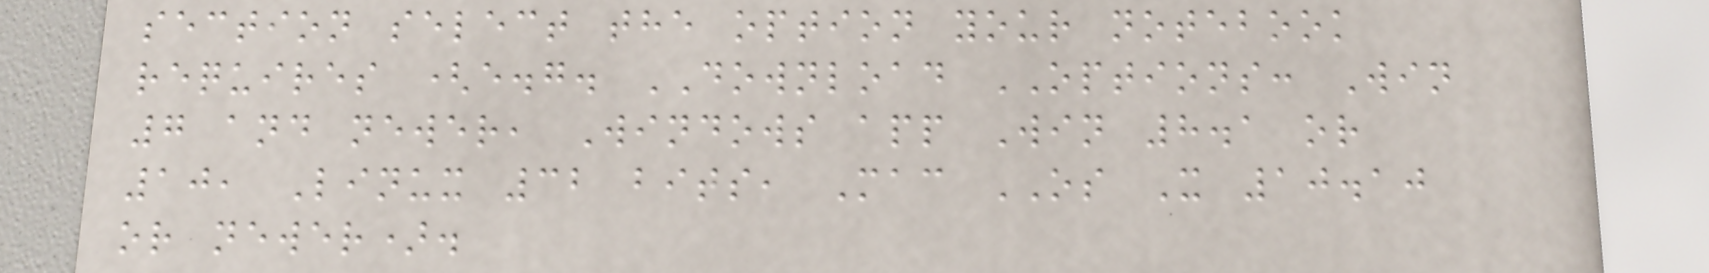section select the option your notebook
requires (e.g. DOWNLOAD OPTIONS: Win
7 and newer, Windows app Win 8.1 or
10, Linux 32 bits, Mac OS X 10.10
or newer).
